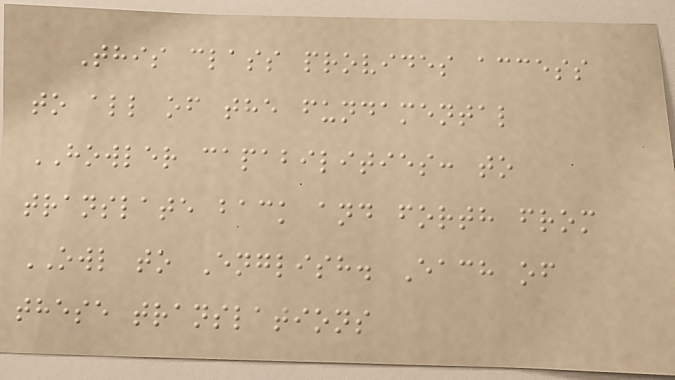This class provides access
to all of the fundamental
HOWLER capabilities: to
translate back and forth from
OWL to English. Each of
these translations
